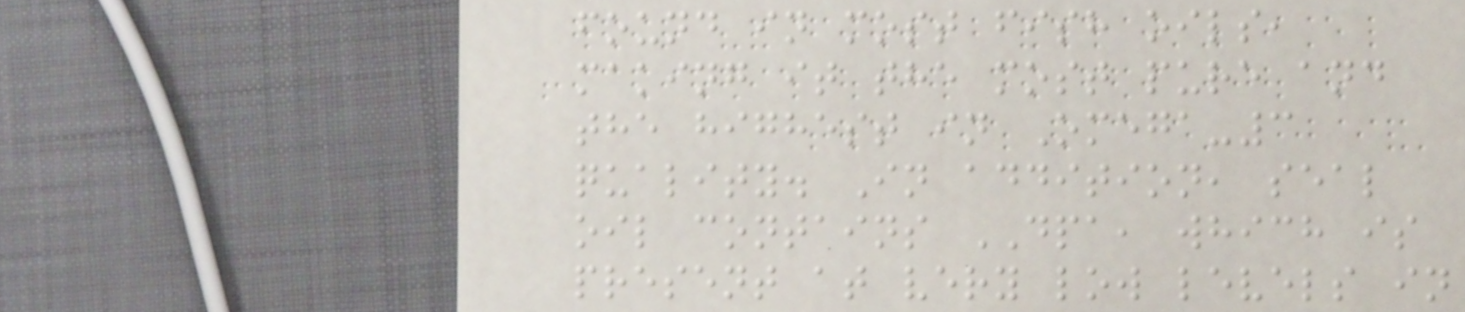found in most fish oils,
making it the most pure and
the highest in Omega-3
quality. In addition, seal
oil contains DPA, which is
present at very low levels in
